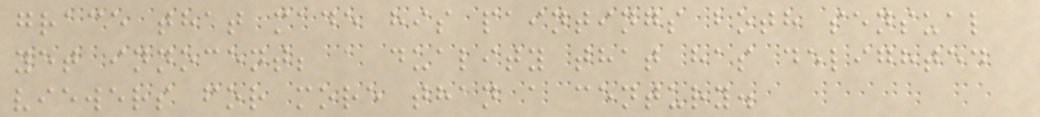grace that made his paintings both sensual
yet innocent; a duality that has delighted
viewers for more than a century.
